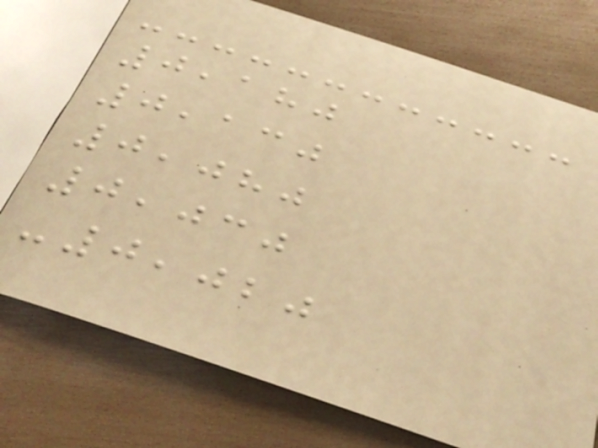0,180
0,130
0,080
0,030
-0,020
